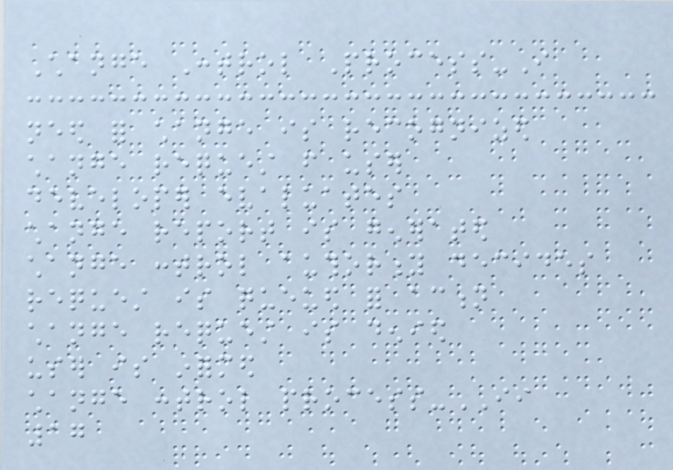Change Control Process-I
need for change is recognized
change request from user
developer evaluates
change report is generated
change control authority decides
request is queued for action
change request is denied
user is informed
change control process-II
17
